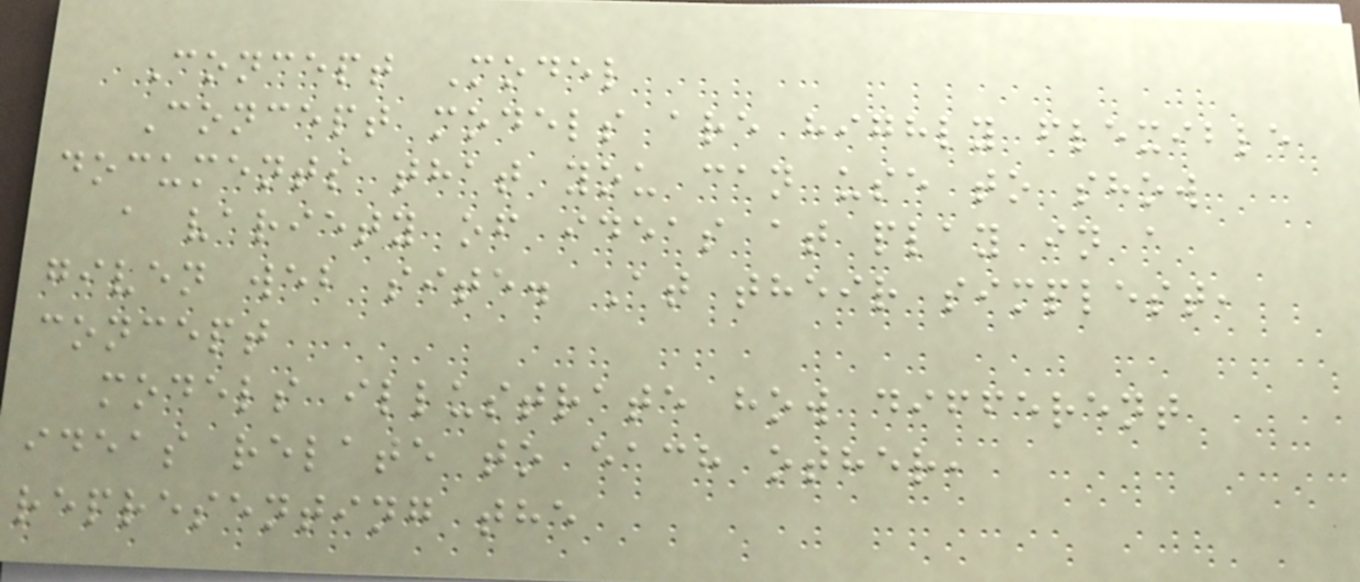Concept Model
Concept models are highly flexible
documents that you can use to show
a variety of ideas at play in a
given web site. At their simplest,
concept
models illustrate how different
ideas relate to each other,
representing the
